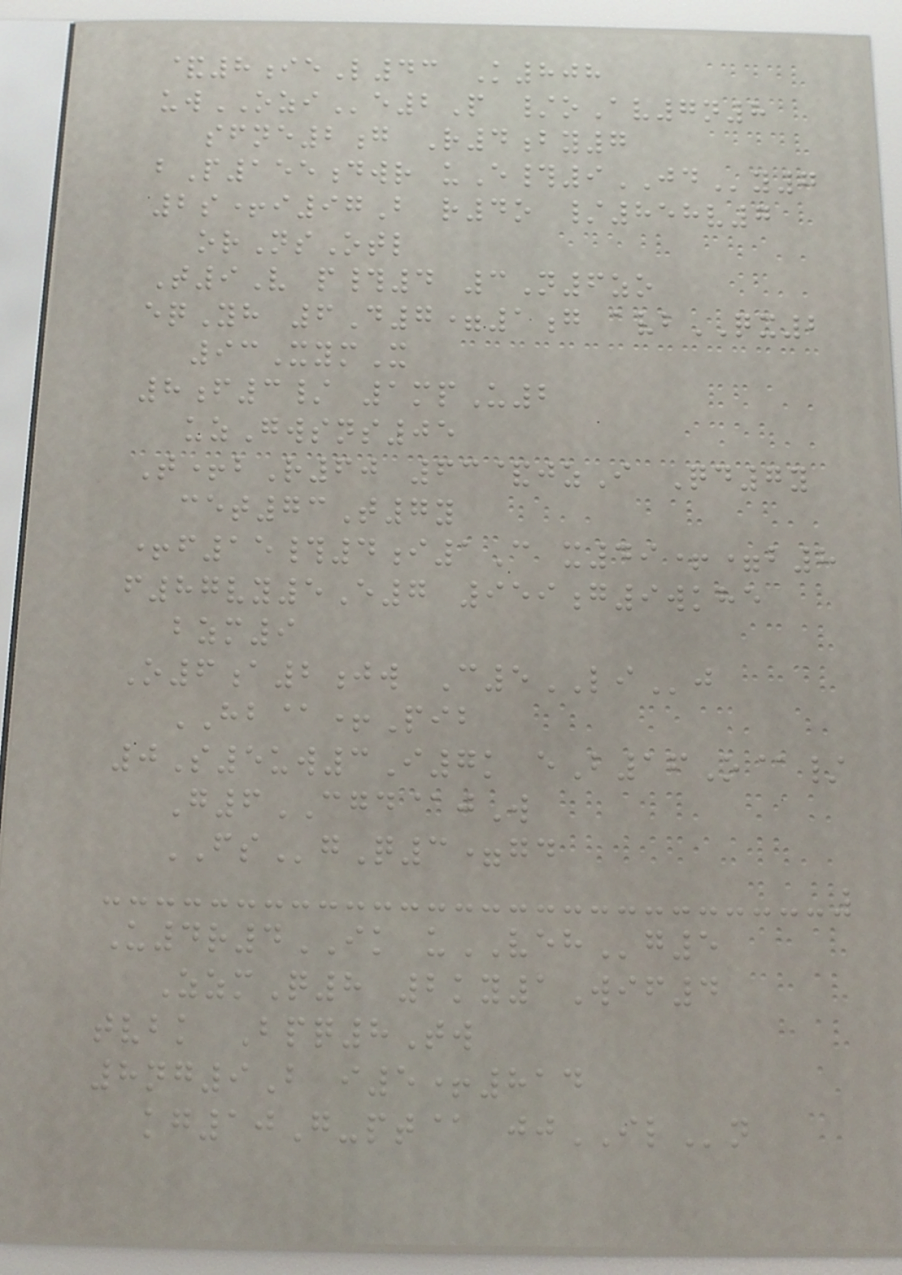&8ieL43 K808
uwOZIe2P /oAv7n8
sfne2g R4by7
bP155dwr uE#9JDy7
2s+i97B r4o /858v7
orNsOtl
T9V p#4 3N6zo
eqYh 6D7=1g avbQX2
93XymX
8f3/ 1mpU2
uzGwsns05
T+bR60 63&jzI Qd7y
cet73T7y
+f15#4i1C x49+=b8
f87vy5E7 959g9wkhe
bzm9
O6a2jw C5LIj
HB@+Pib
0S5uw3I7k eB16O@/
G6CGD@jW
FSgQ3=gd
U4r4IK uVEHg5
ZzmQ8 2ky1Wif4
tvbk Bpq8Tw
8ng9B i5+814
kg10G-pt@ jjILn
